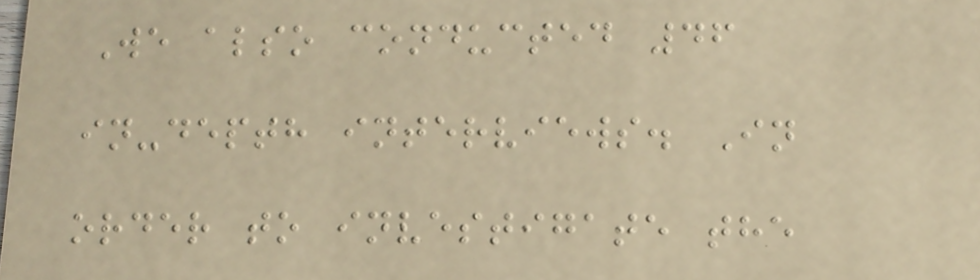We also conducted 46
in-depth interviews. In
order to investigate the
